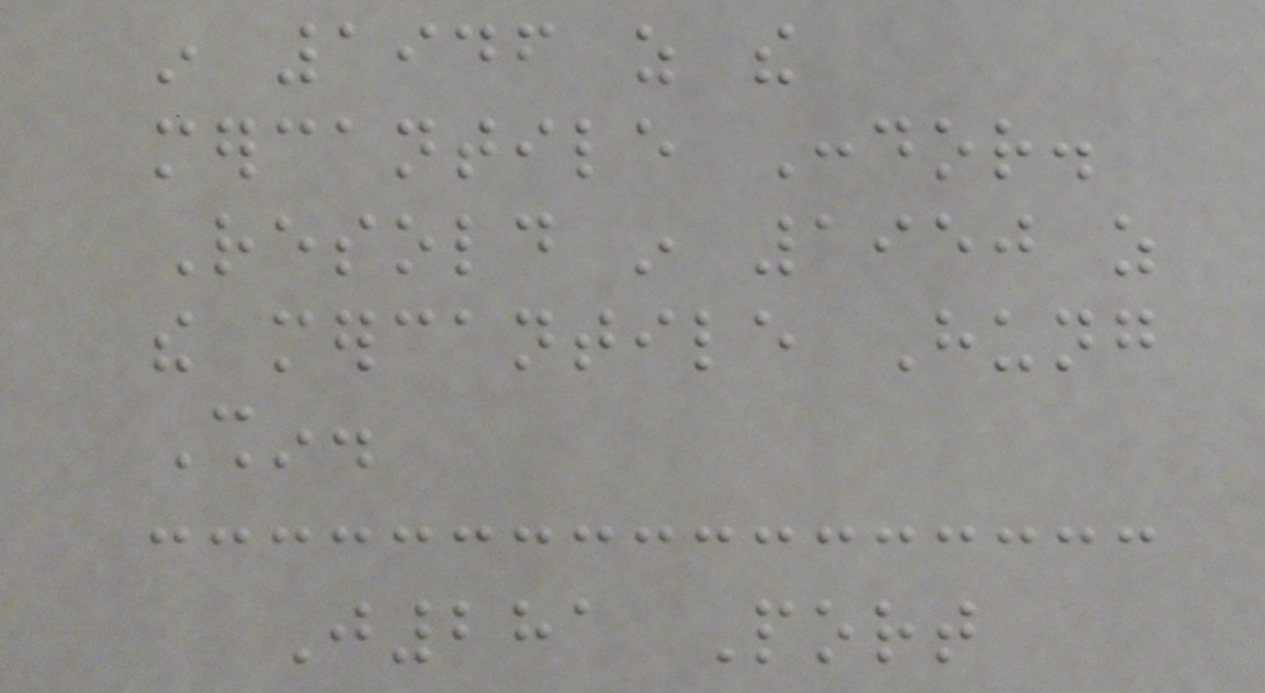in 1946 as the
mercantile Condor.
Resold in 1950 as
the mercantile Hung
Shin.
J281 Port
